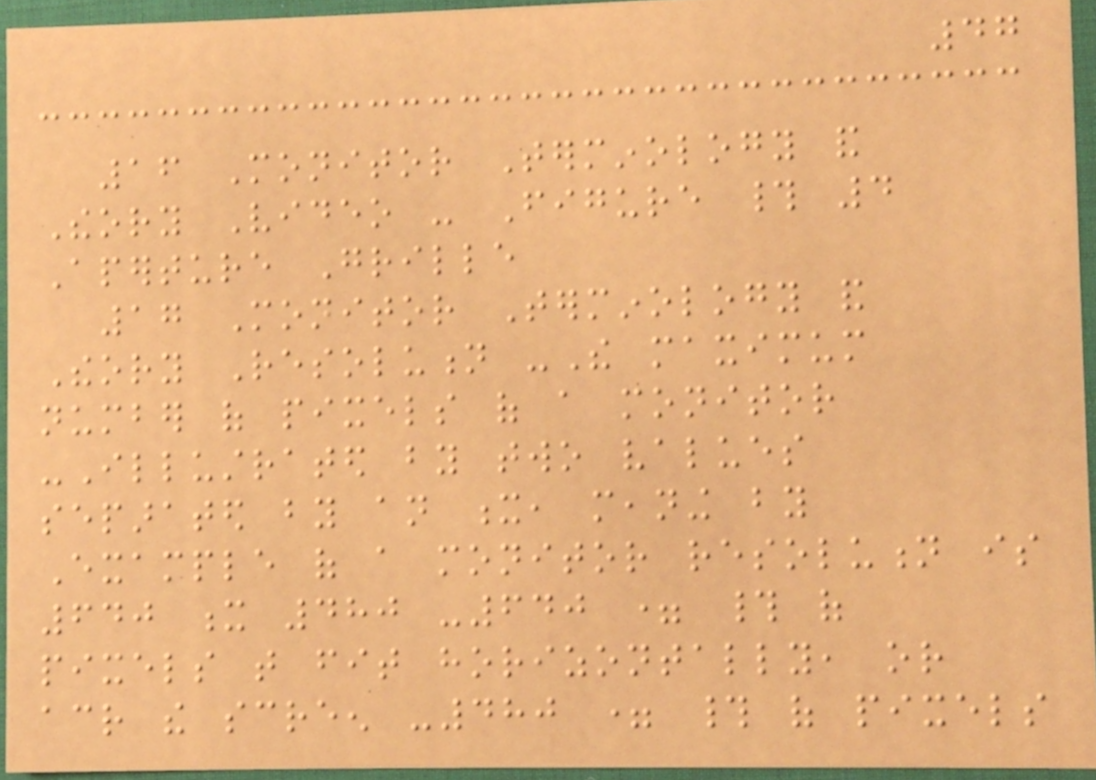47
16 Monitor Terminology and
Theory Video - Figure # 4
Aperture Grille
17 Monitor Terminology and
Theory Resolution -The maximum
number of pixels of a monitor
-Illustrated by two values
separated by an x, meaning by
Example of a monitor resolution is
640 x 480 -640 = # of
pixels that fit horizontally, or
across the screen -480 = # of pixels
